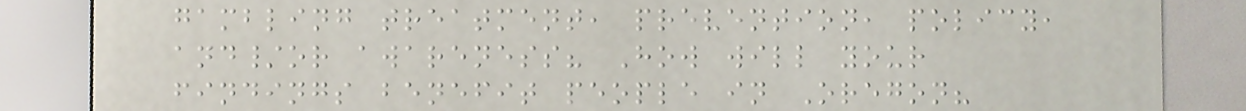gambling treatment, prevention, policy,
and/or awareness? How will your
findings benefit people in Oregon?
